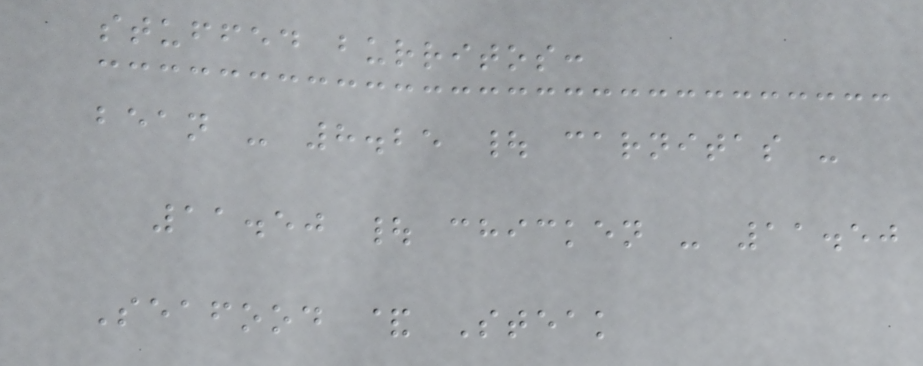stuffed burritos:
bean - 8.25 | carnitas -
11.50 | chicken - 11.50
Seafood & Steak
